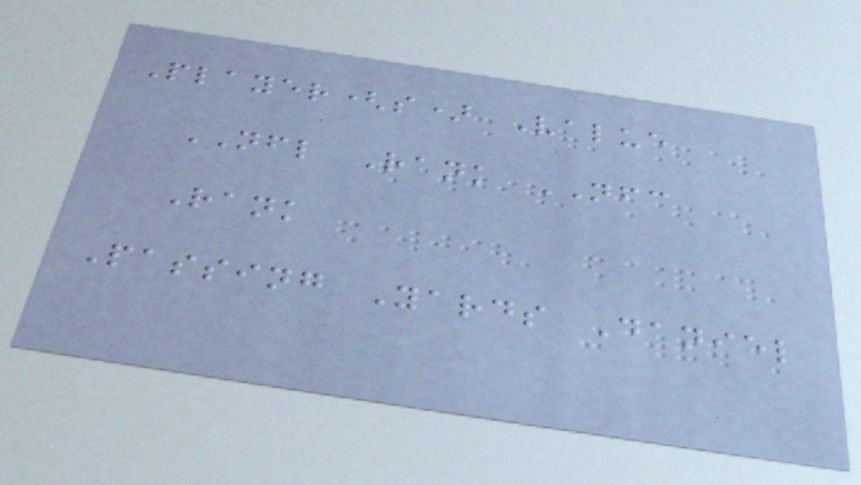Player(s) Value
NFL Rank NFC
Rank
Passing Yards Daniel
